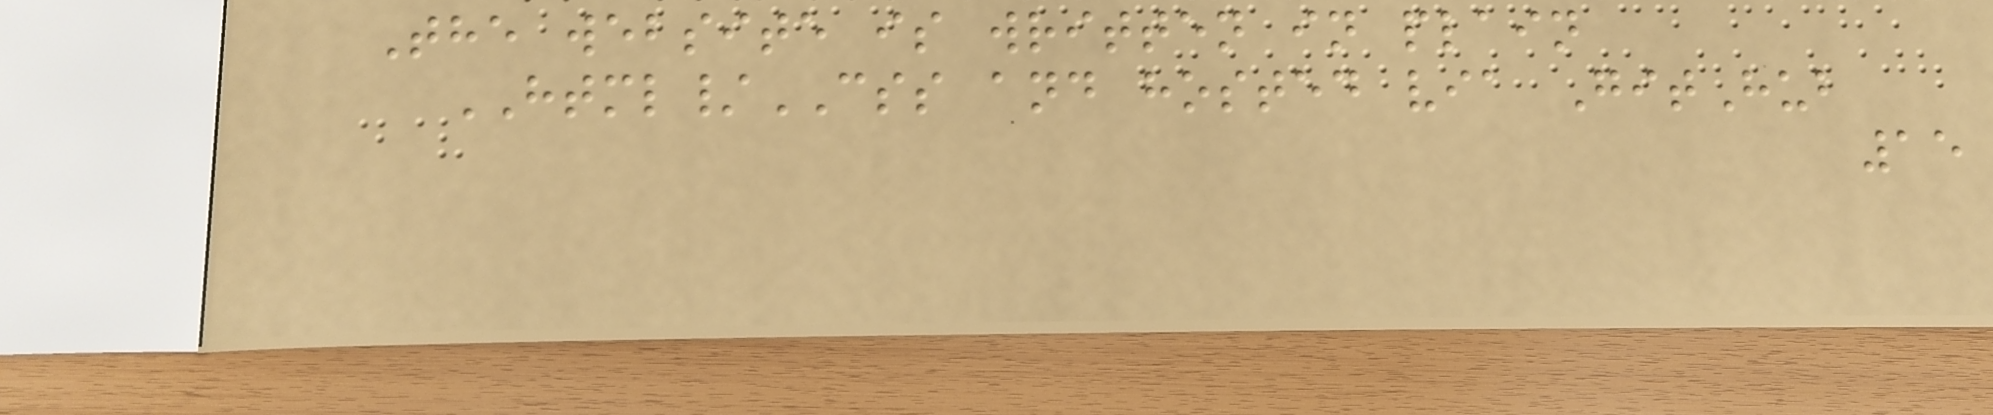The website is written in plain
HTML/CSS and hosted via GitHub
15
